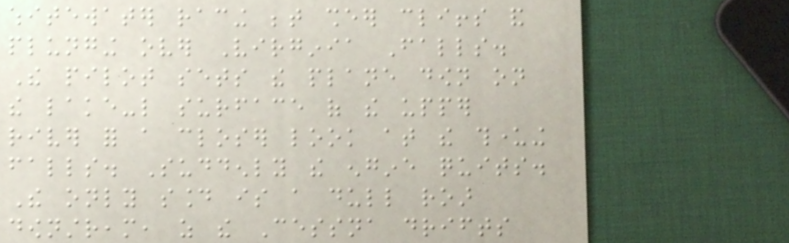whitewater racing between sheer cliffs and
plunging over Virginia Falls.
The pilot sets the plane down on
the lake-like surface of the upper
river for a closer look at the thundering
falls. Suddenly the engine quits.
The only sound is a dull roar
downstream, as the Cessna drifts
